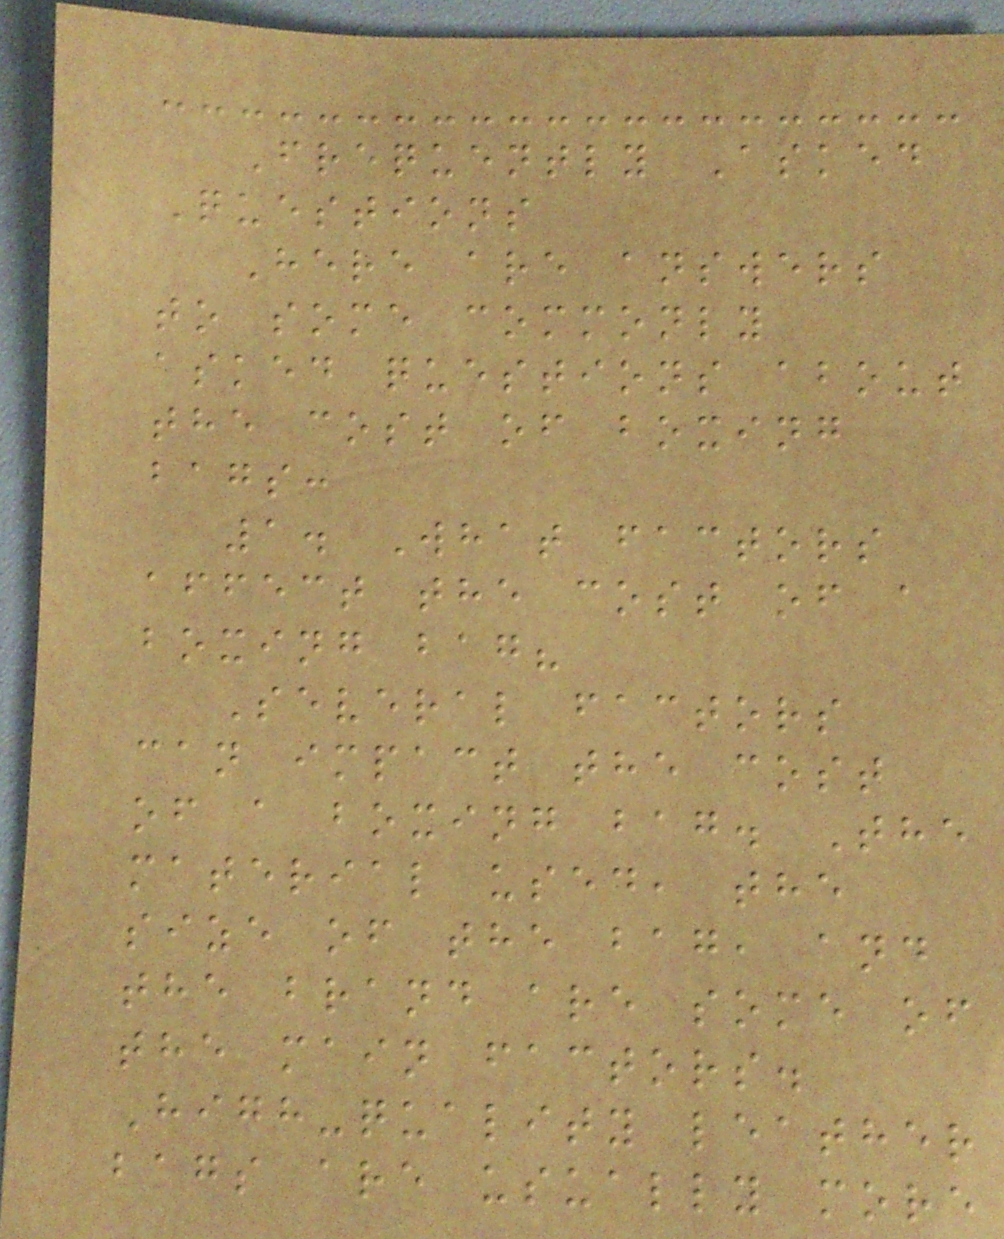Frequently Asked
Questions
Here are answers
to some commonly
asked questions about
the cost of boxing
bags:
1. What factors
affect the cost of a
boxing bag?
Several factors
can impact the cost
of a boxing bag. The
material used, the
size of the bag, and
the brand are some of
the main factors.
High-quality leather
bags are usually more
